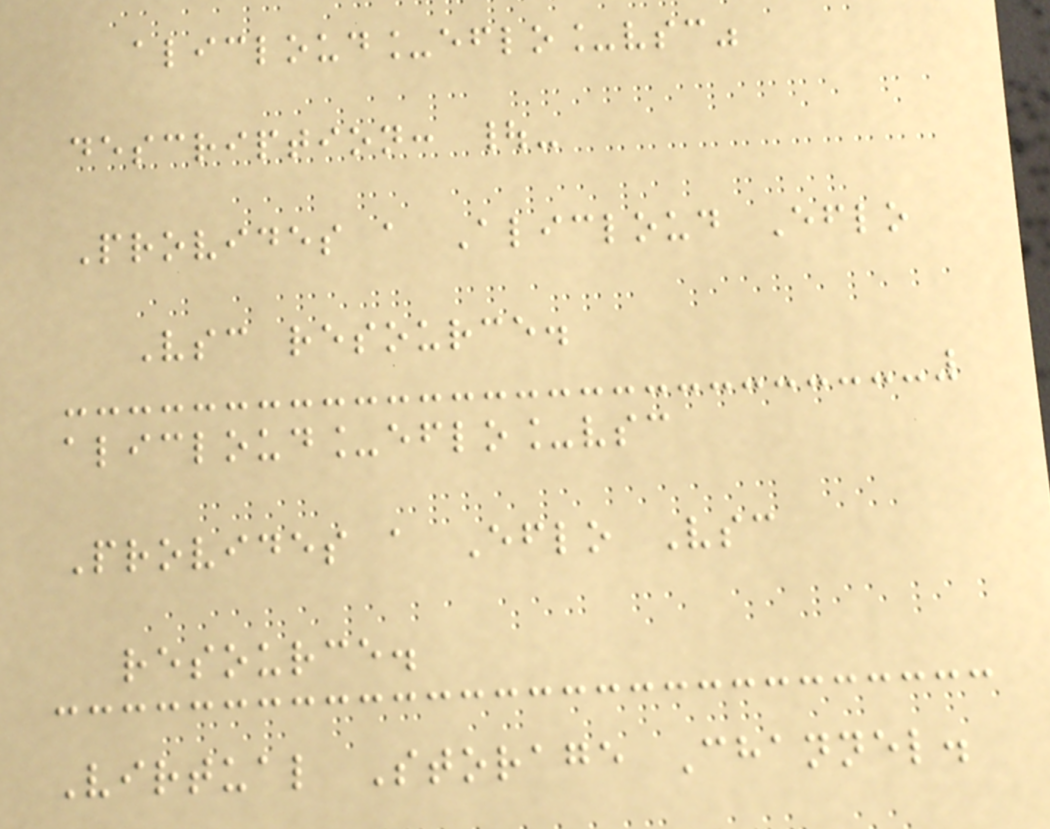alicloud_eflo_vsc"
description: |-
Provides a Alicloud Eflo
Vsc resource.
alicloud_eflo_vsc
Provides a Eflo Vsc
resource.
Virtual Storage Channel.
